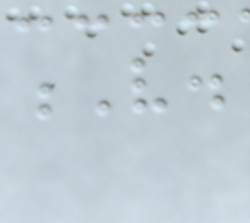V.
